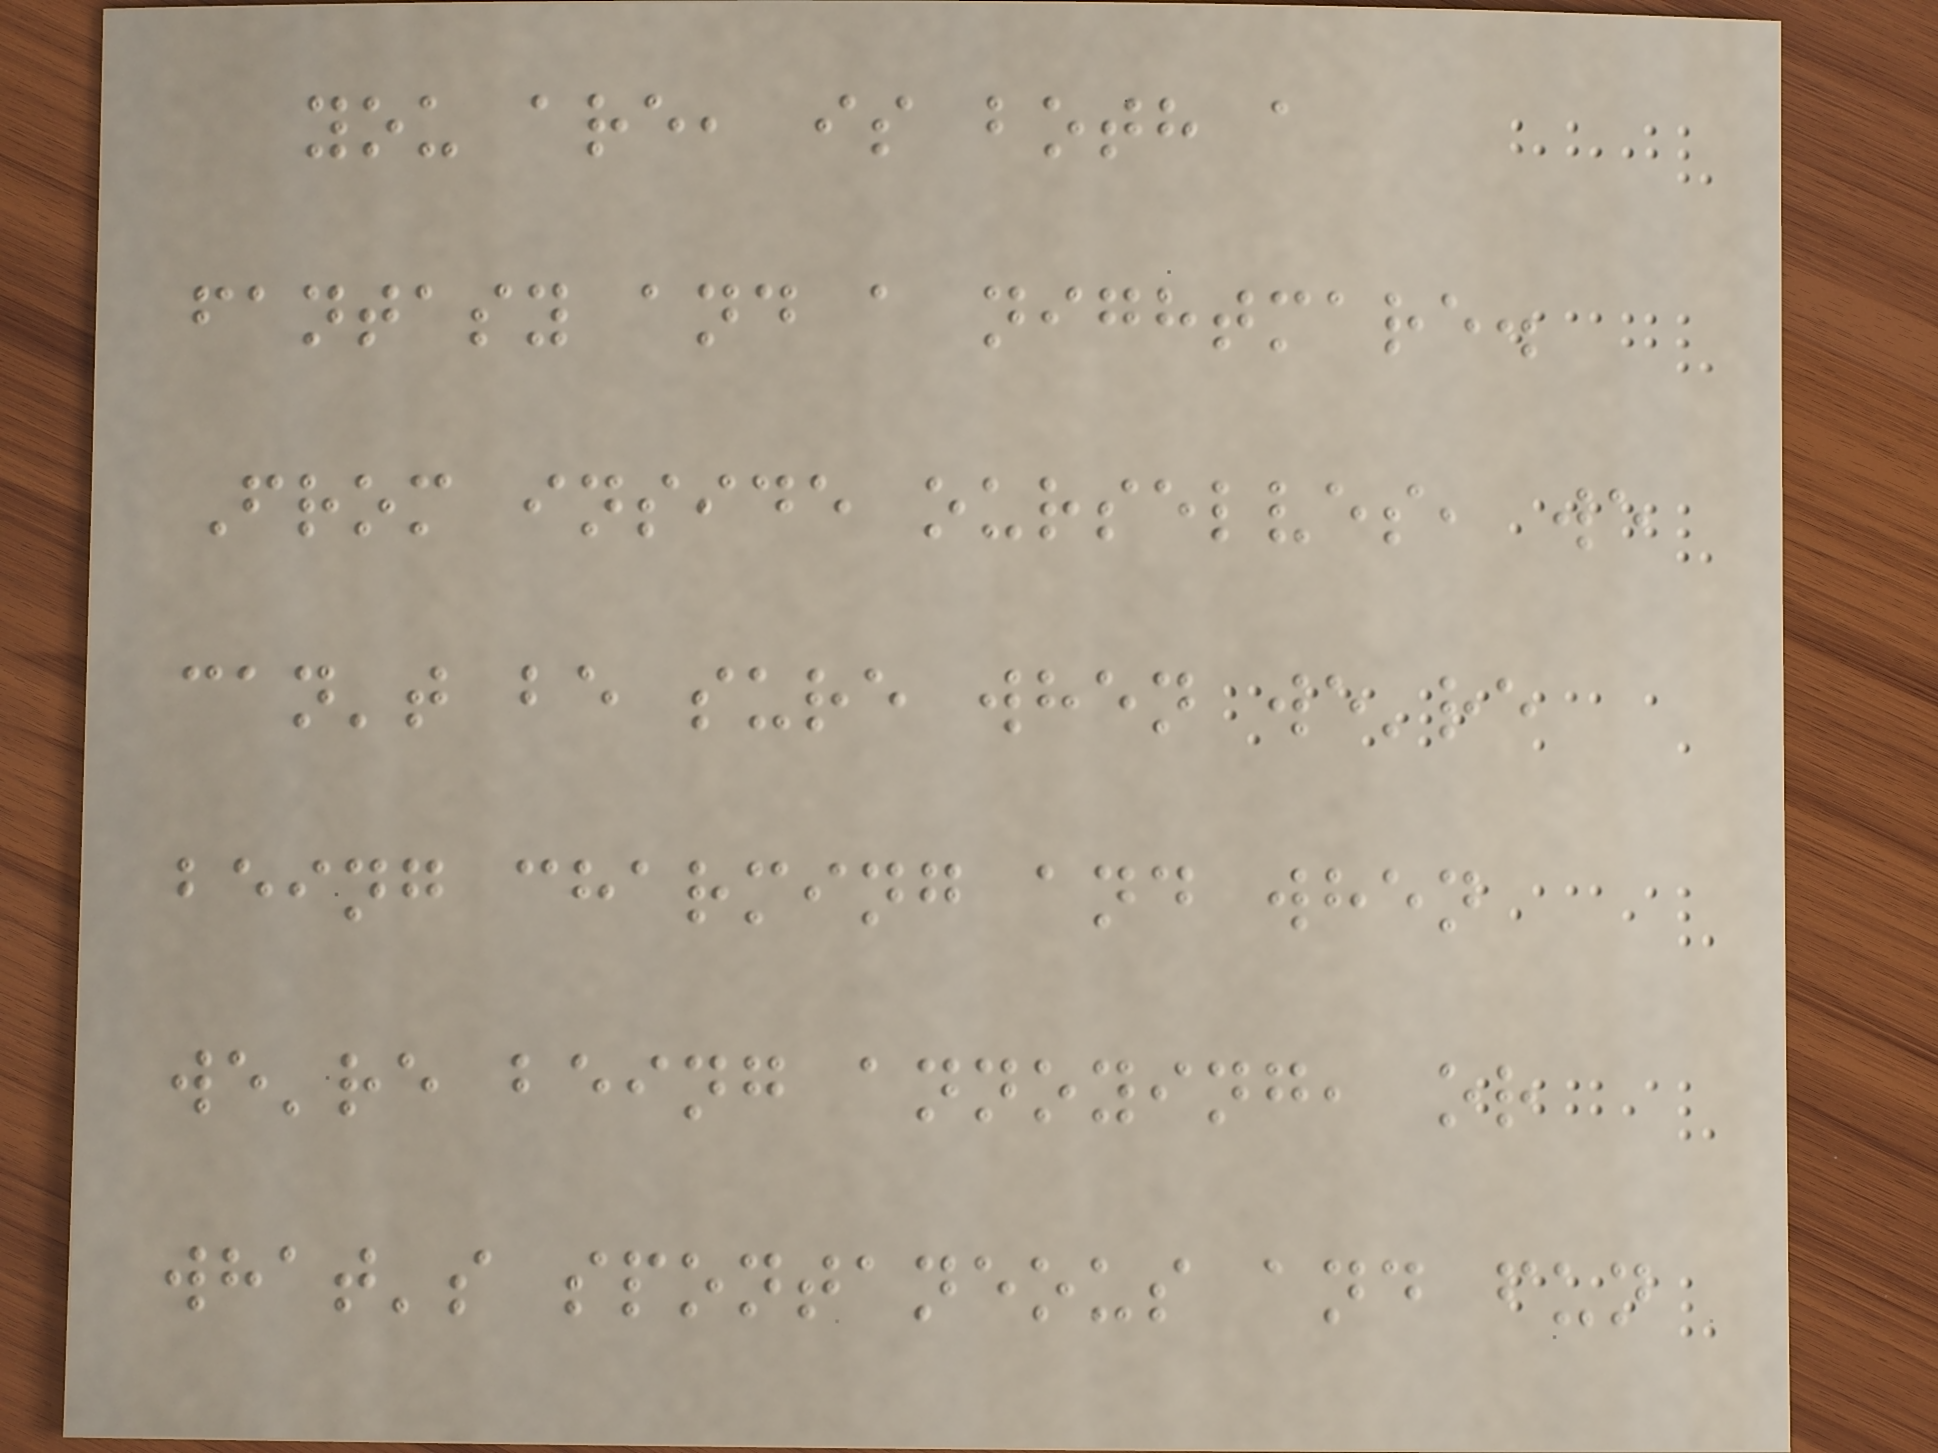you are, is both a
fantasy and a nightmare.
From inside ourselves, we
can't be sure when we're
being charming and when
we're being annoying, or
what's spontaneous and fun
